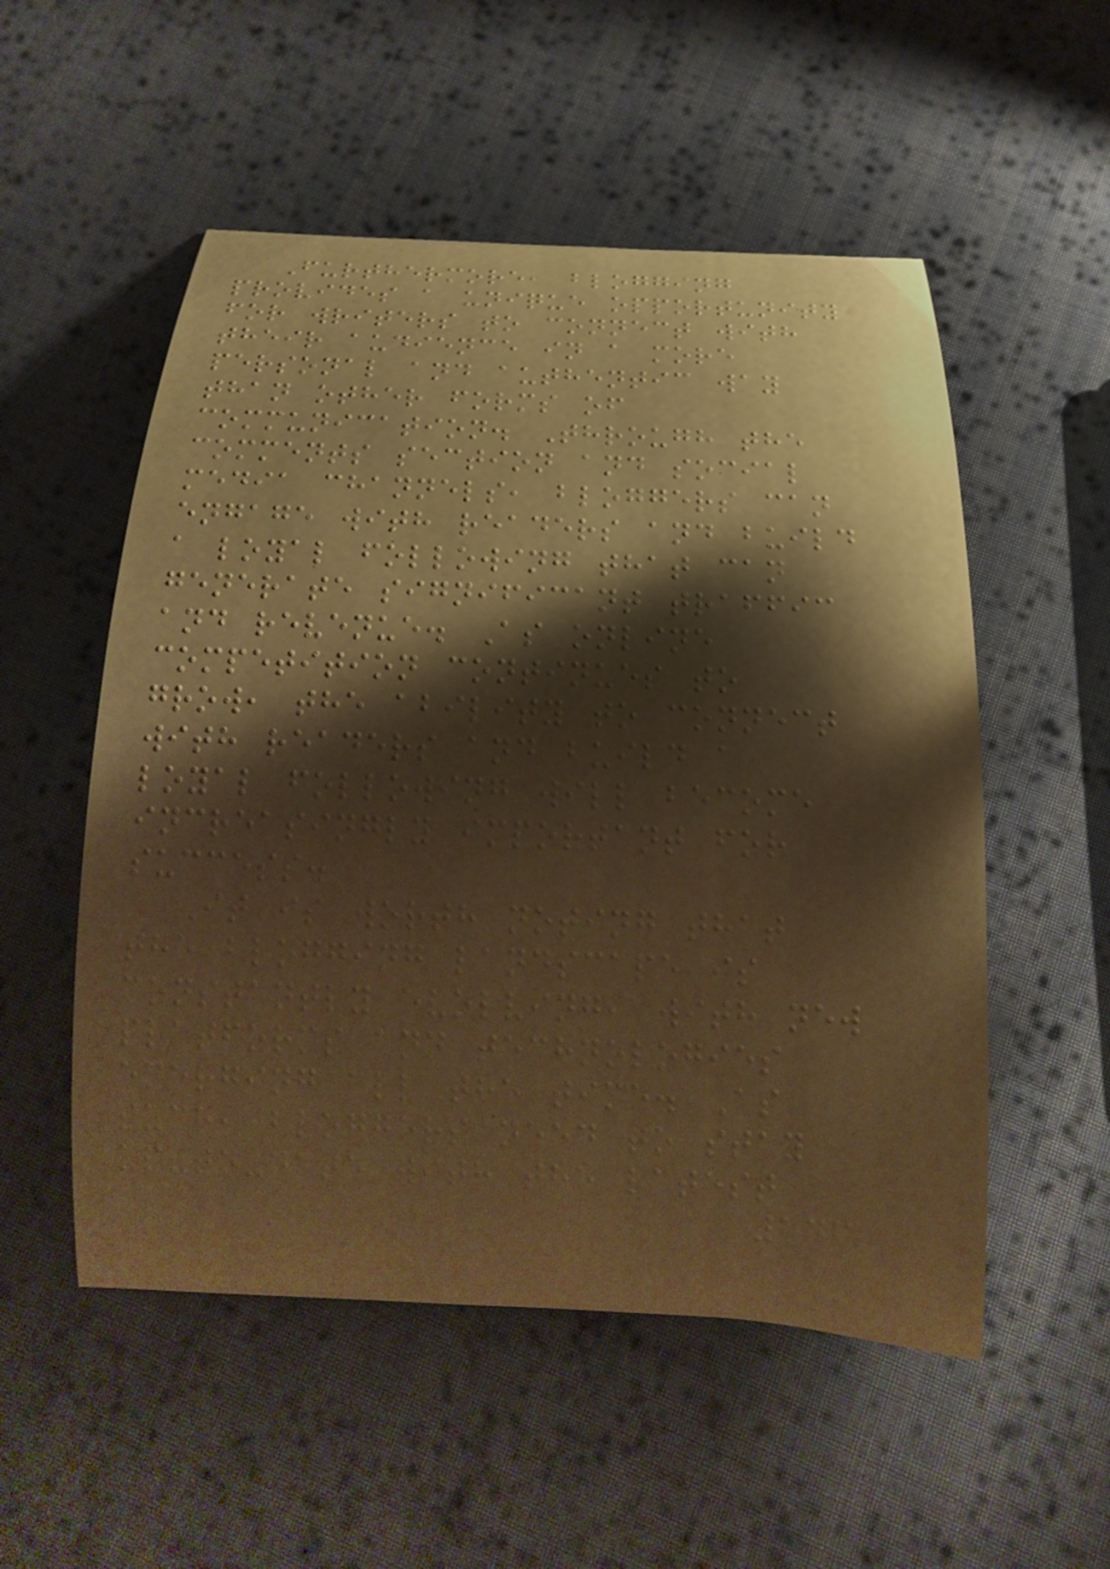Furthermore, blogging
provides a unique opportunity
for writers to connect with
their audience in a more
personal and authentic way
than other forms of
communication. Through the
comments section and social
media channels, bloggers can
engage with readers and build
a loyal following that can
generate significant traffic
and revenue. As online
competition continues to
grow, the ability to connect
with readers and build a
loyal following will become
increasingly important for
success.
It is worth noting that
the blogging landscape is
constantly evolving, with new
platforms and technologies
emerging all the time. As
such, bloggers need to stay
up-to-date with the latest
246
